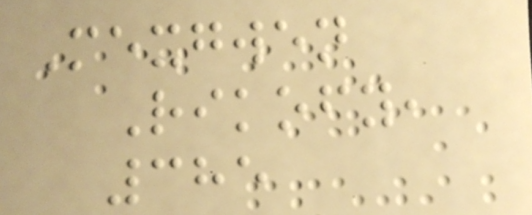Mexgwen
Rikofy,
385
